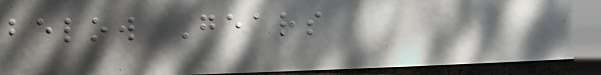below Gears
